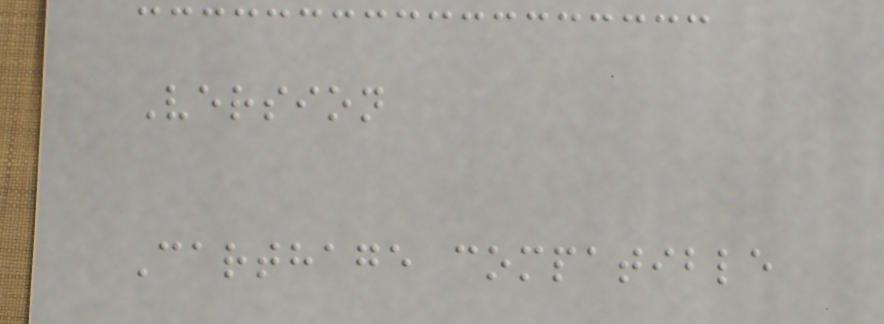Version
Carthage compatible
